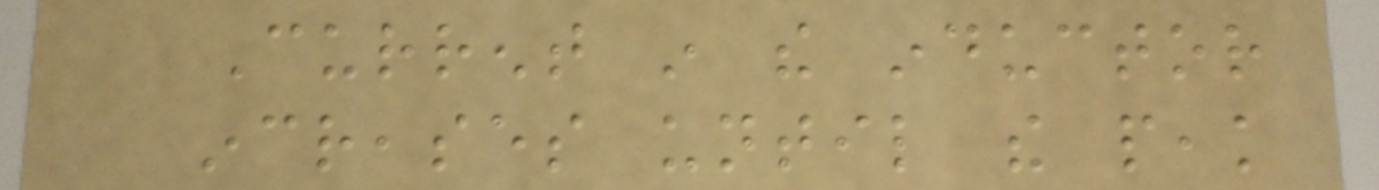Current in the inductor
increases until the peak
